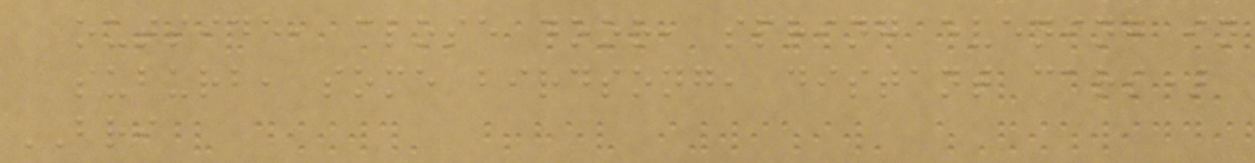outside, close door, spring evening in
suburb, some birdsong, distant cars)
BRI
